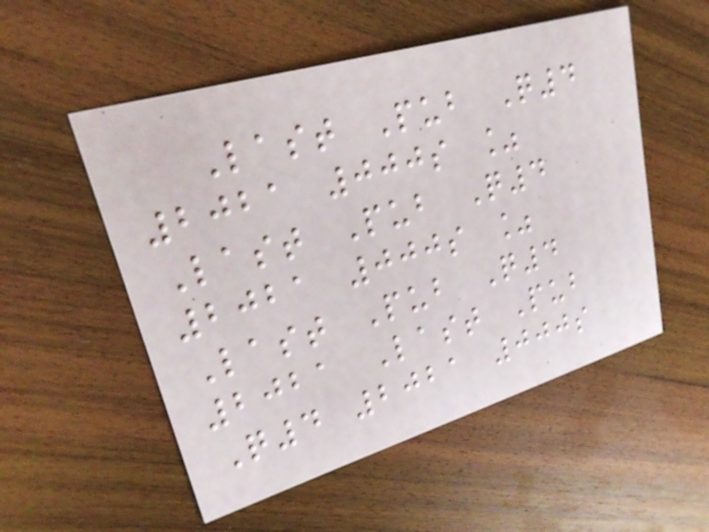Last Pub Q4
2021 000s %
Last Pub Q4
2021 000s %
Last Pub Q4
2021 Last Pub
Q4 2021 000s
